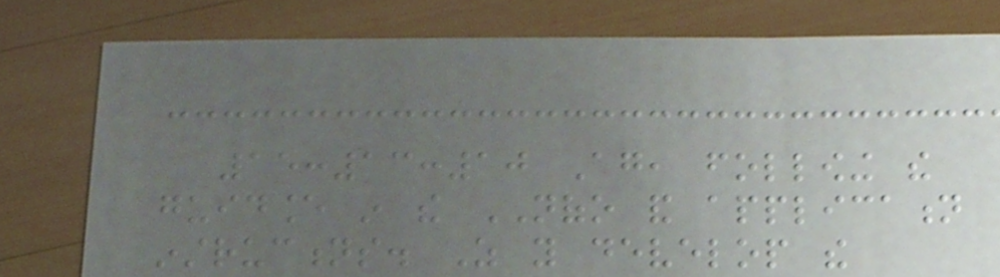15:13:10 Again, following the
guidance in the NOFO and application
instructions. As you develop the
